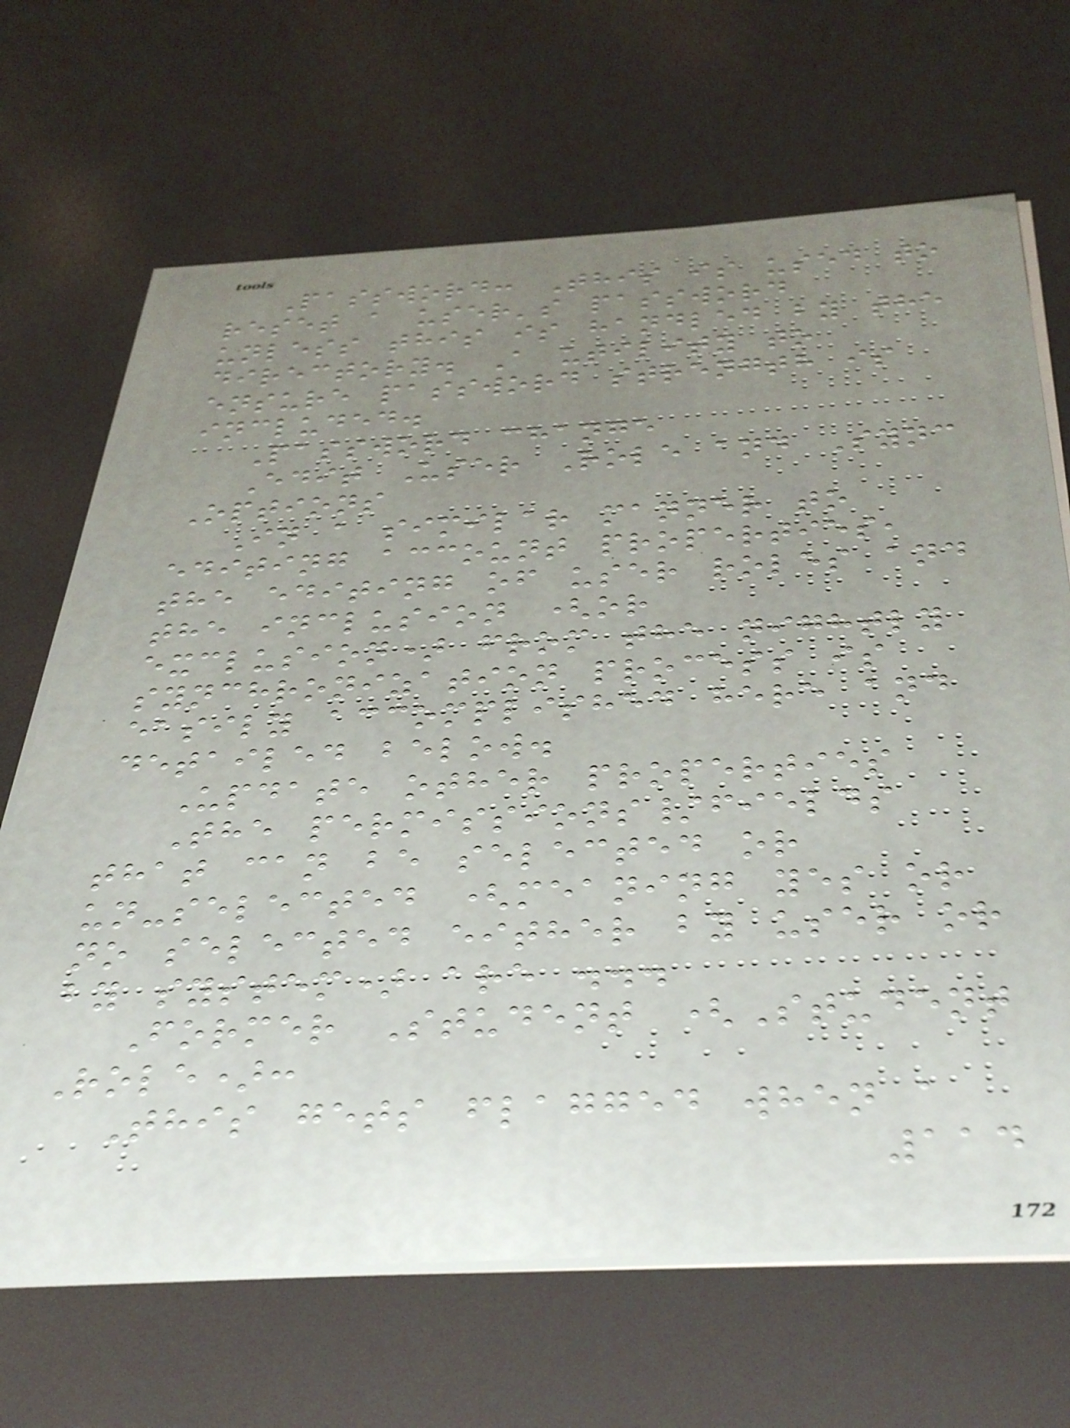Password: This is used to
reset a user's password
unless this is handled by the
directory. A utility to
ensure password strength is
included.
Password change
Edit User Role and Sync
Options
In a similar manner to
editing account properties,
the editing of user roles and
the inclusion (or
exclusion) from the nightly
synchronization process is
easily accomplished here and
detailed below.
Update other properties
The permissions/fields
that can be selected or
un-selected (meaning yes or
no selected either by user or
by system) are ...
Former Student (Student
Role):
This gets flagged when a
114
